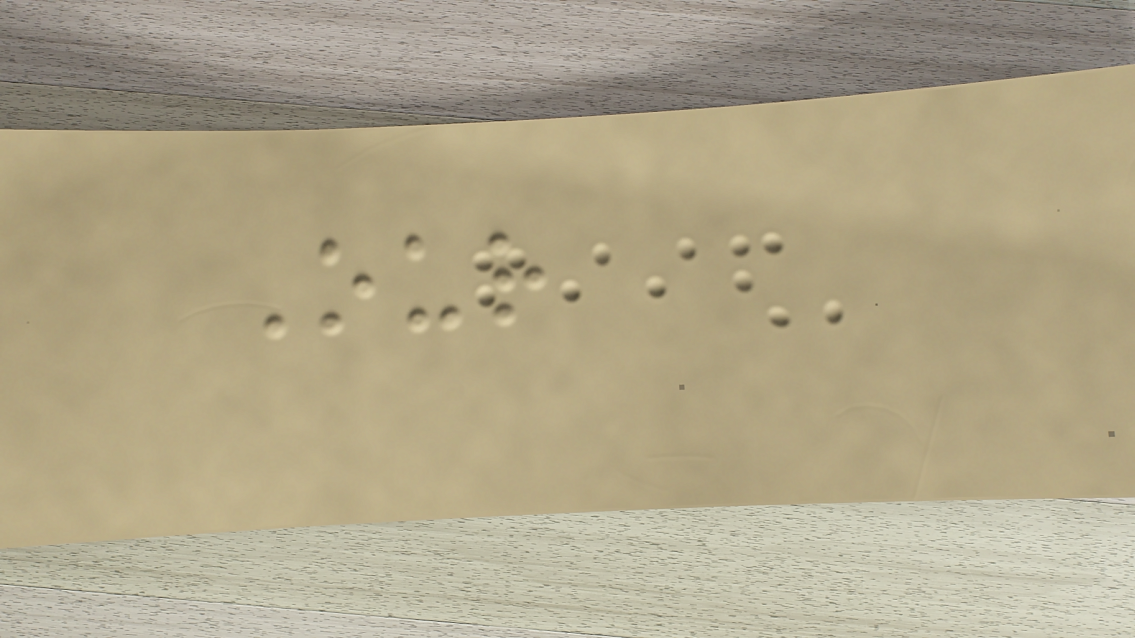Our
